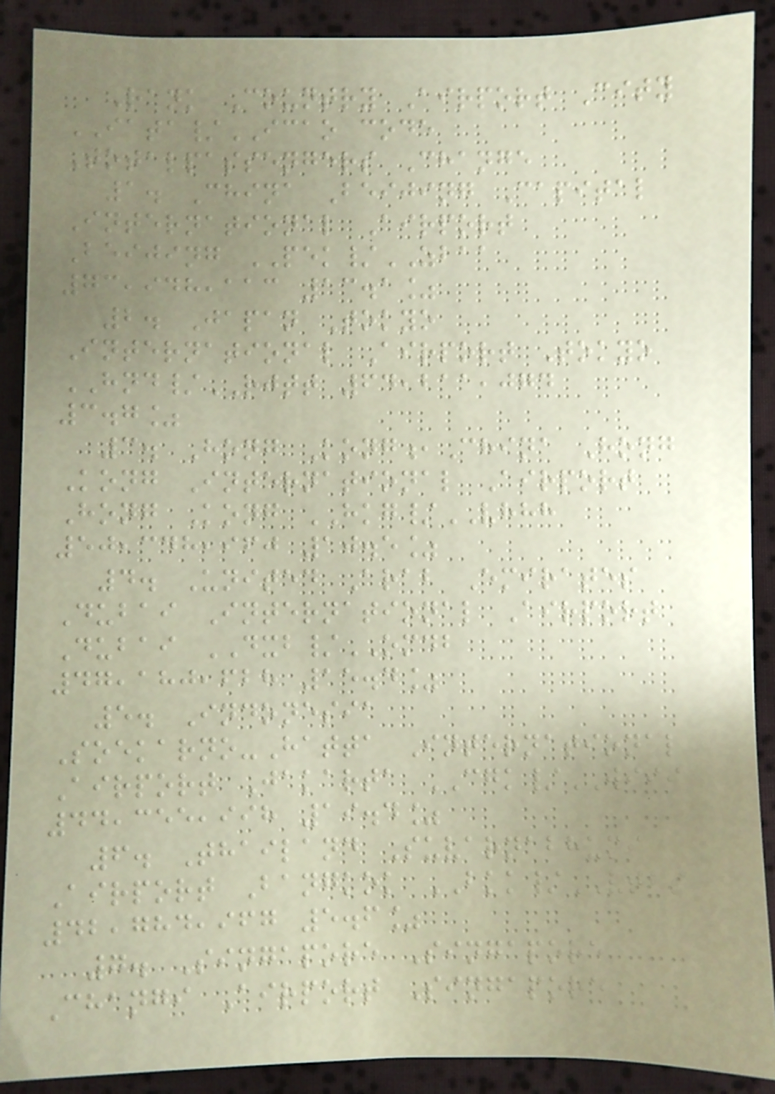Rank Country Airport City
IATA/ICAO code
Totalpassengers Change
1. China Beijing Capital
International Airport
Beijing PEK/ZBAA
73,948,113 13.1%
2. Japan Tokyo
International Airport Tokyo
HND/RJTT 64,211,074
3.7%
3. Hong Kong,China Hong
Kong International Airport
Hong Kong HKG/VHHH
50,348,960 10.5%
4. United Arab Emirates
Dubai International Airport
Dubai DXB/OMDB
47,180,628 15.4%
5. Indonesia
Soekarno-Hatta International
Airport Jakarta CGK/WIII
44,355,998 19.4%
6. Thailand Suvarnabhumi
Airport Bangkok BKK/VTBS
42,784,967 5.6%
7. Singapore Singapore
Changi Airport Singapore
